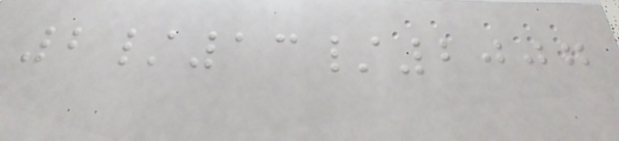2/13/2007
